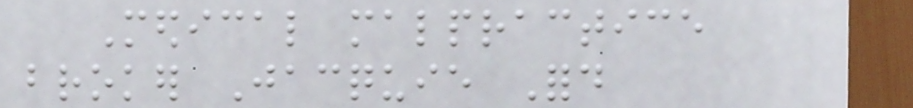Medical malpractice
broker Jacquie Ford
